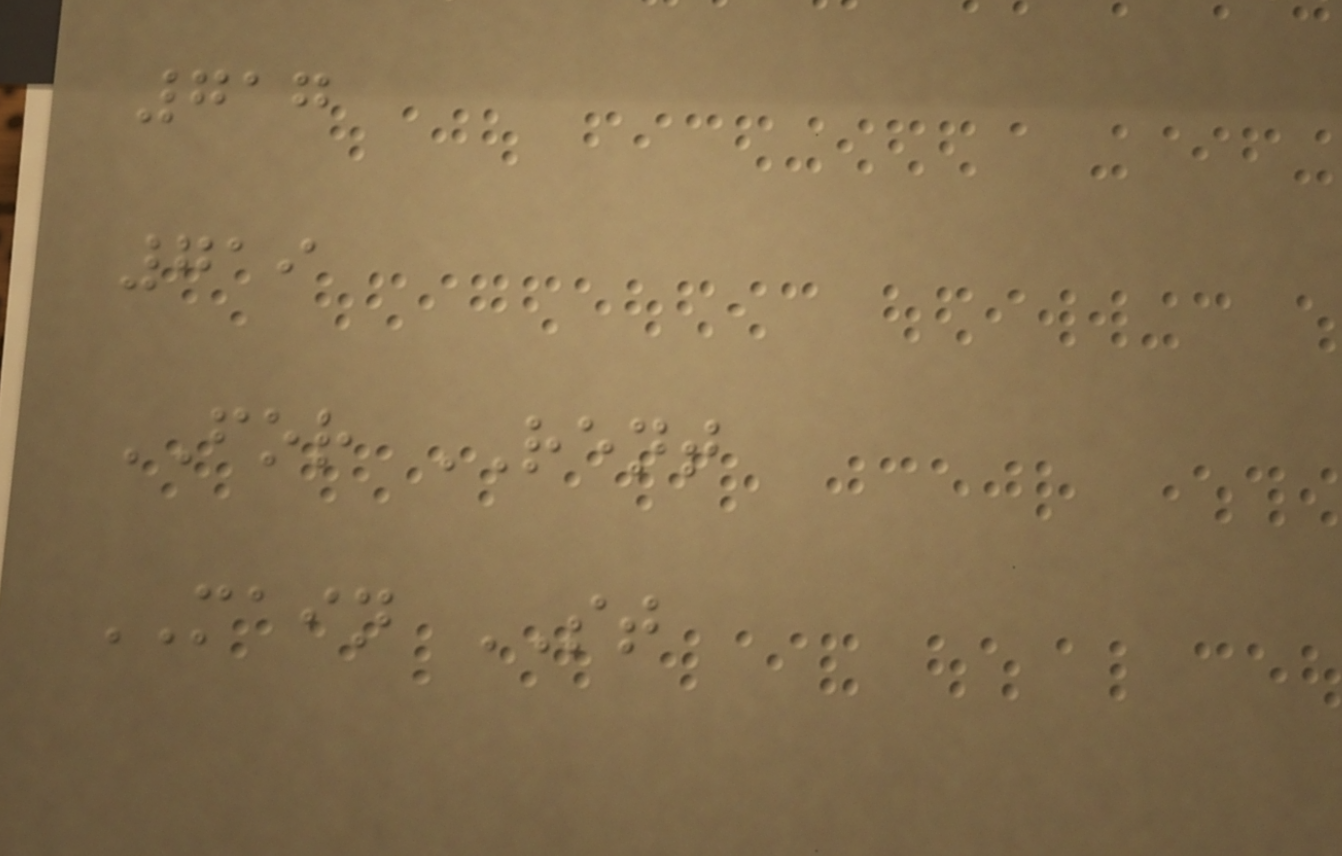717
719
FOR RENT
MAIN ST
